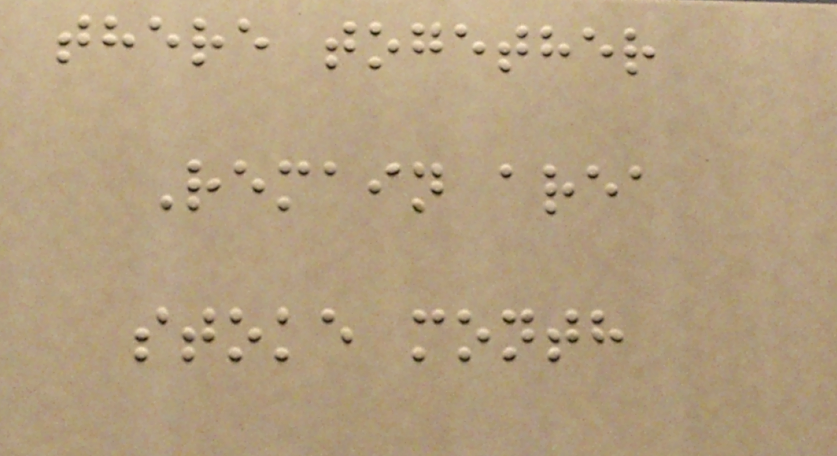there together
Remain area
stoke month
